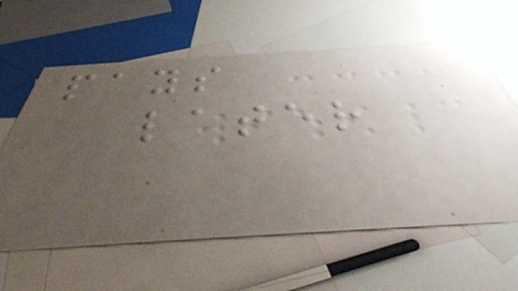pays
later
